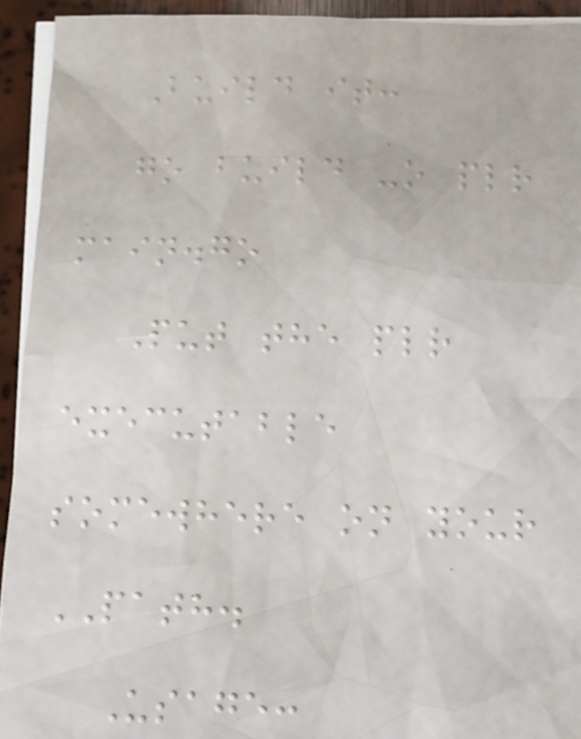Build it:
go build -o plr
main.go
Put the plr
executable
somewhere on your
PATH.
Usage:
